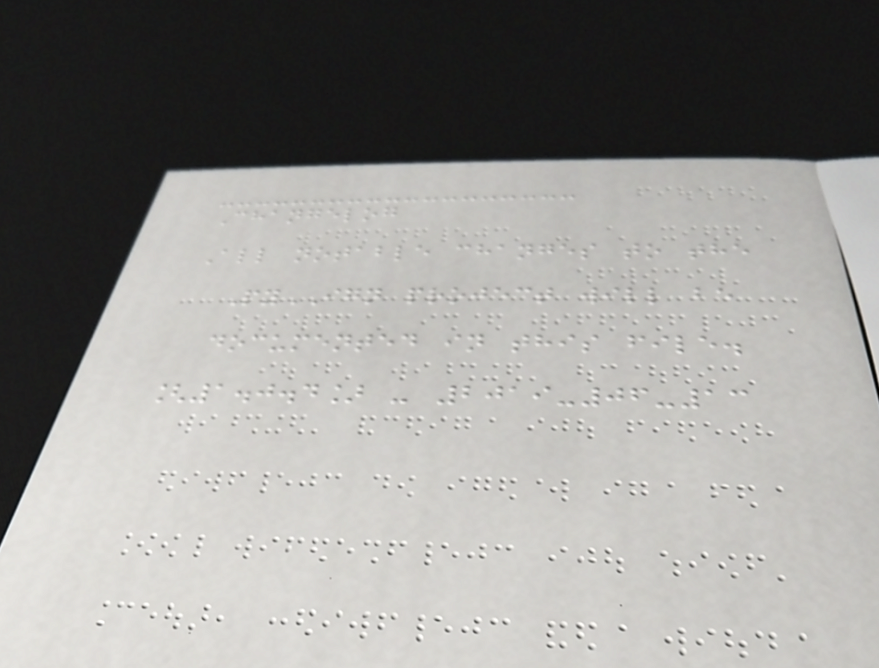Changelog
All notable changes to the
PyIGN project will be
documented in this file.
[1.0.4] - 2019-06-13
